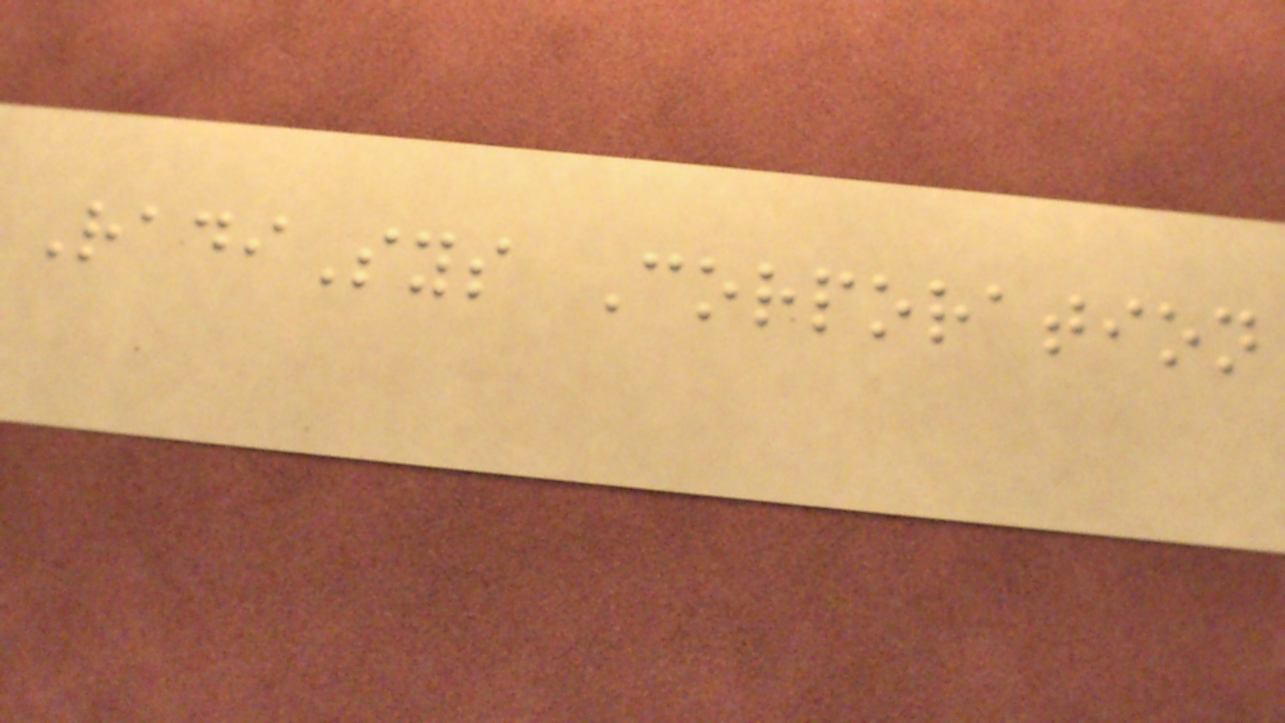RadiSys Corporation
